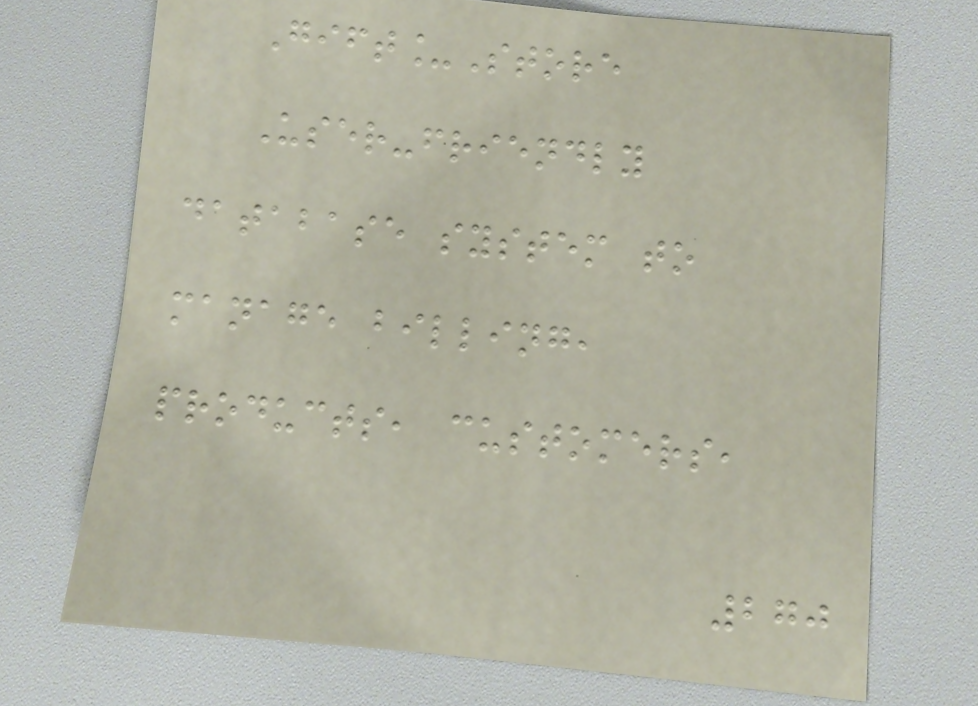Gift_Store
User-friendly
database system to
manage billing,
products, customers,
270
